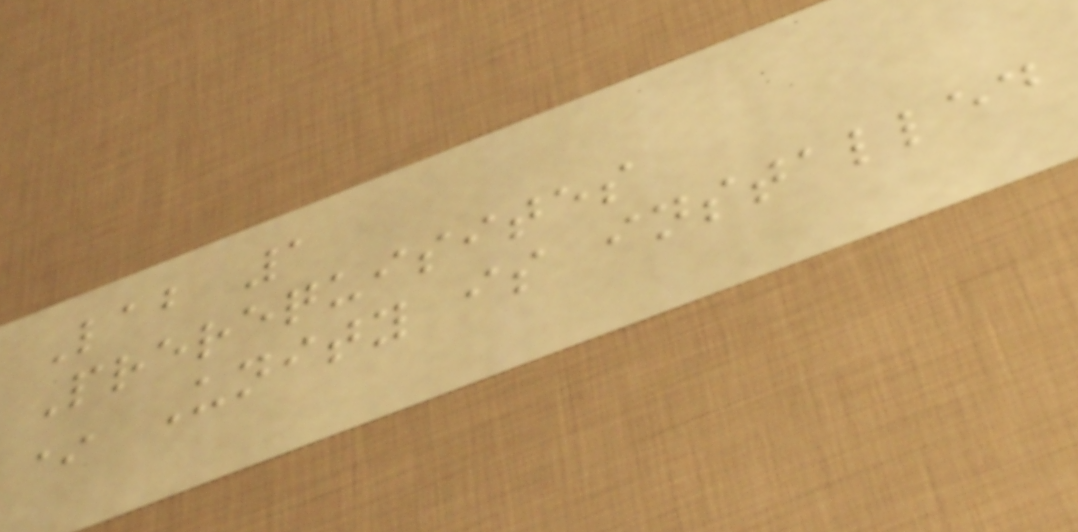Lab 1
Prerequisites
* Unity is installed
